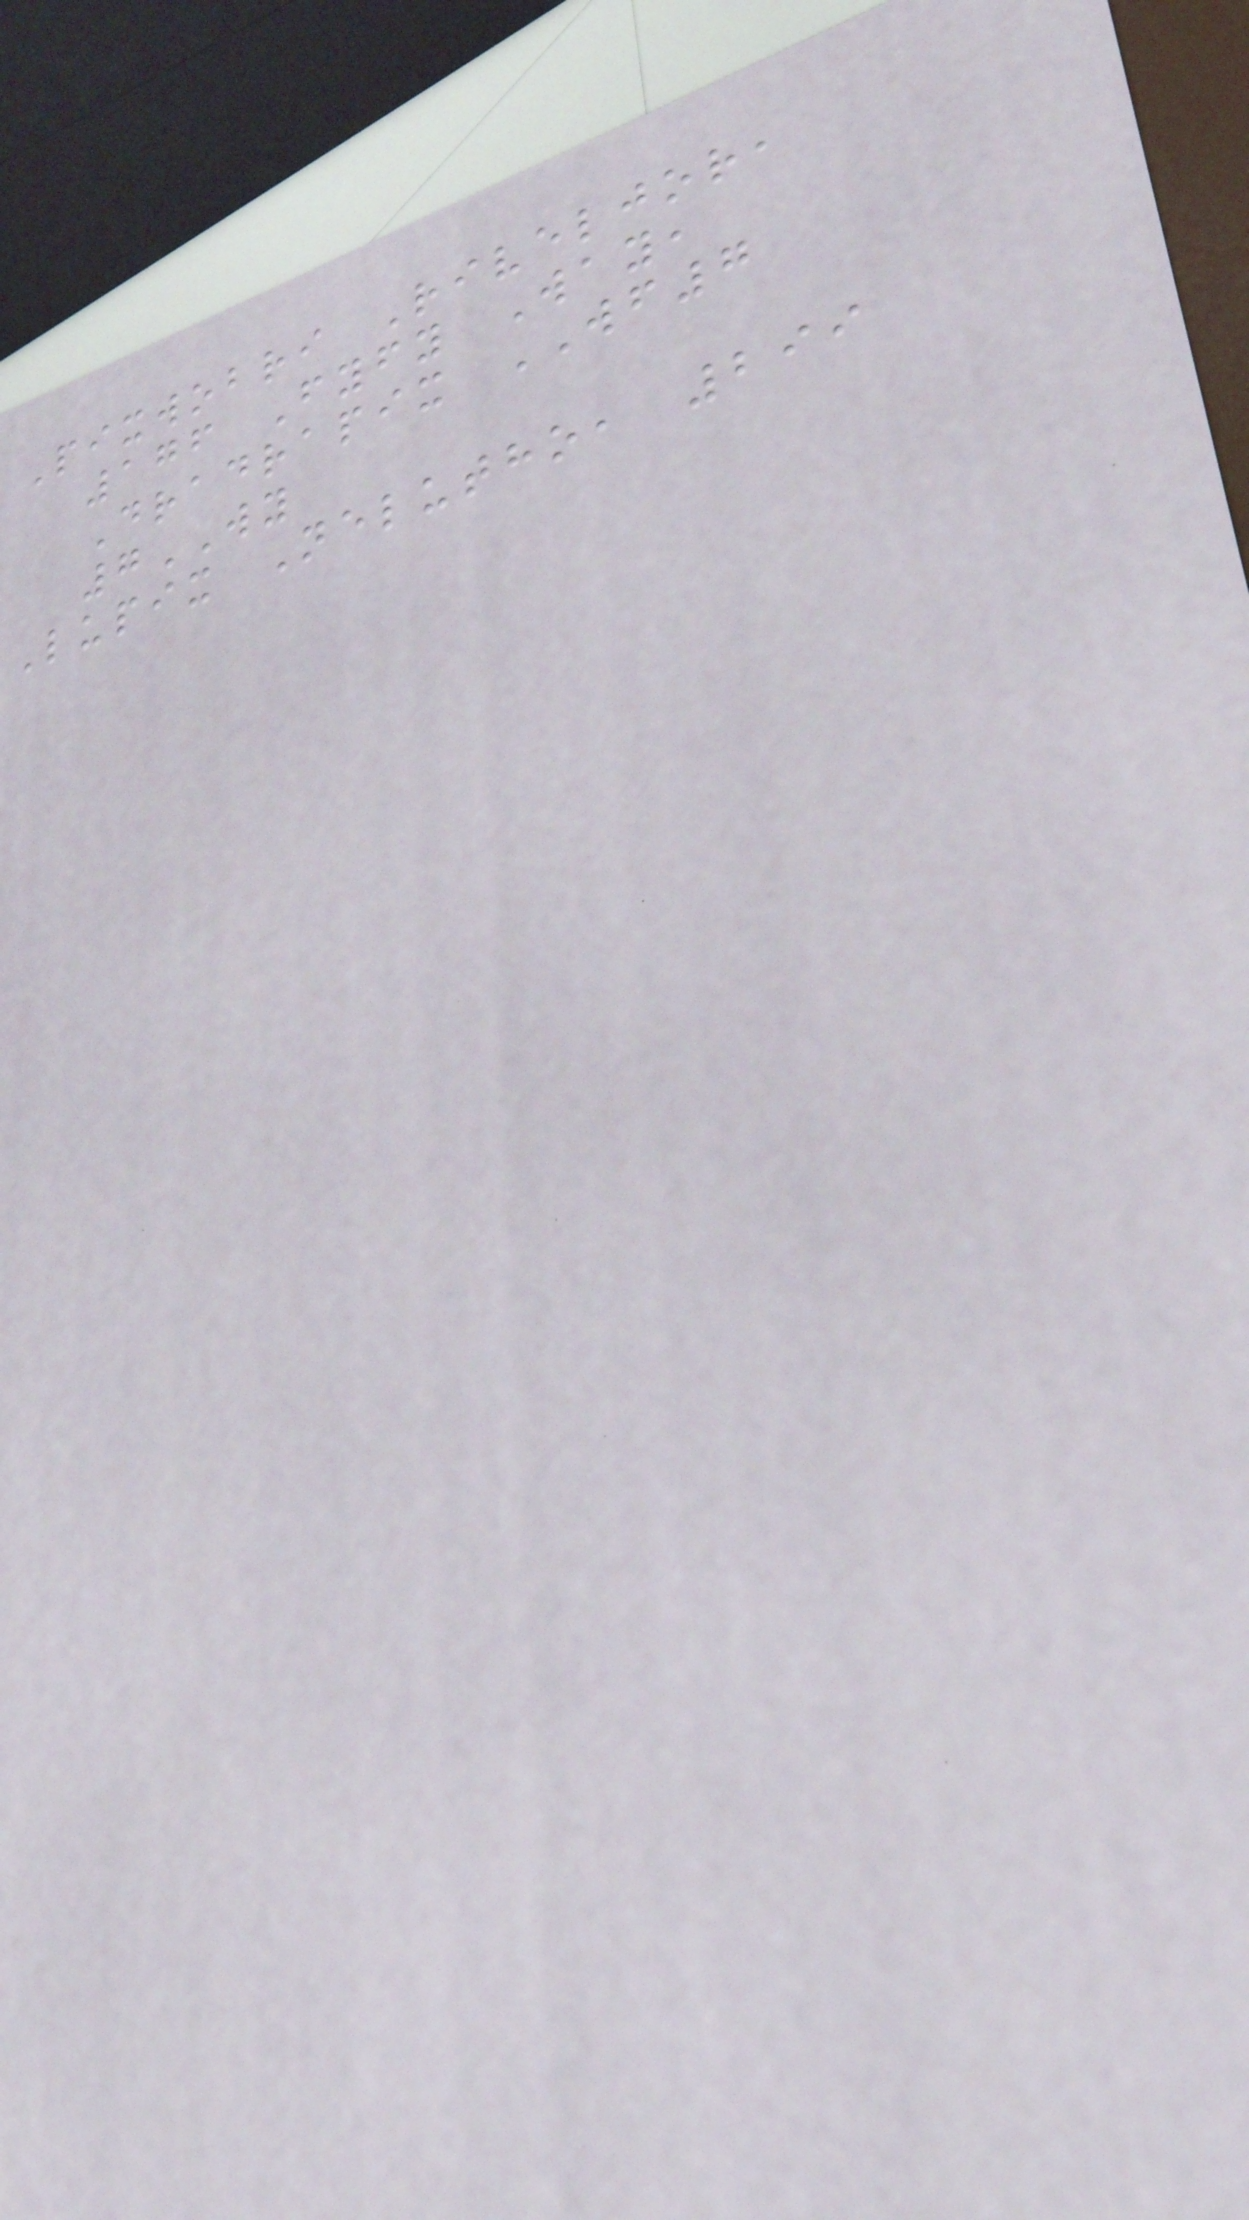Pixwobri Riveljor,
176 Fyfy Way,
Dradrapix WF7
7WY
Lupix Nelutho, 299
